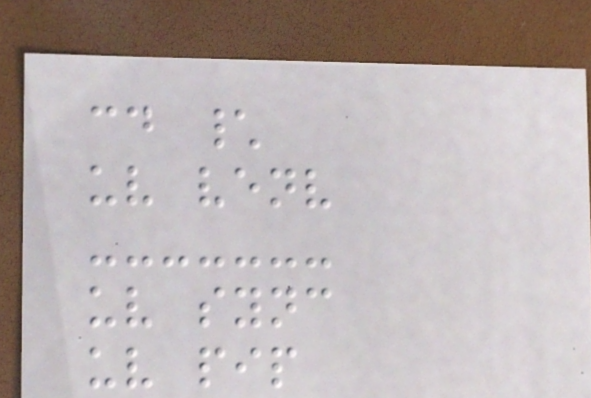cd \
uv venv
uv sync
uv pip
